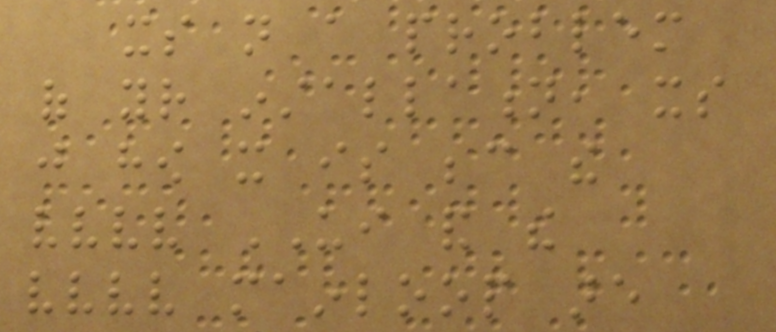its not a problem
of your installation, its
just how it is because the
vvvv UI and the
vvvv mainloop are
